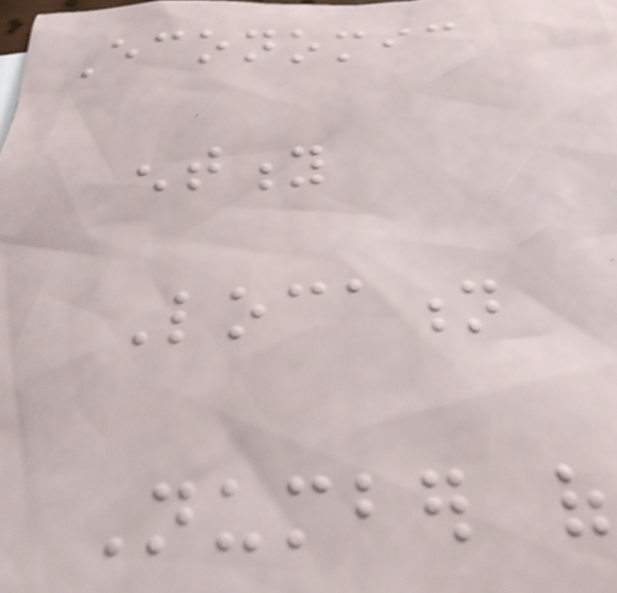Economic
entity
Location
Number of
